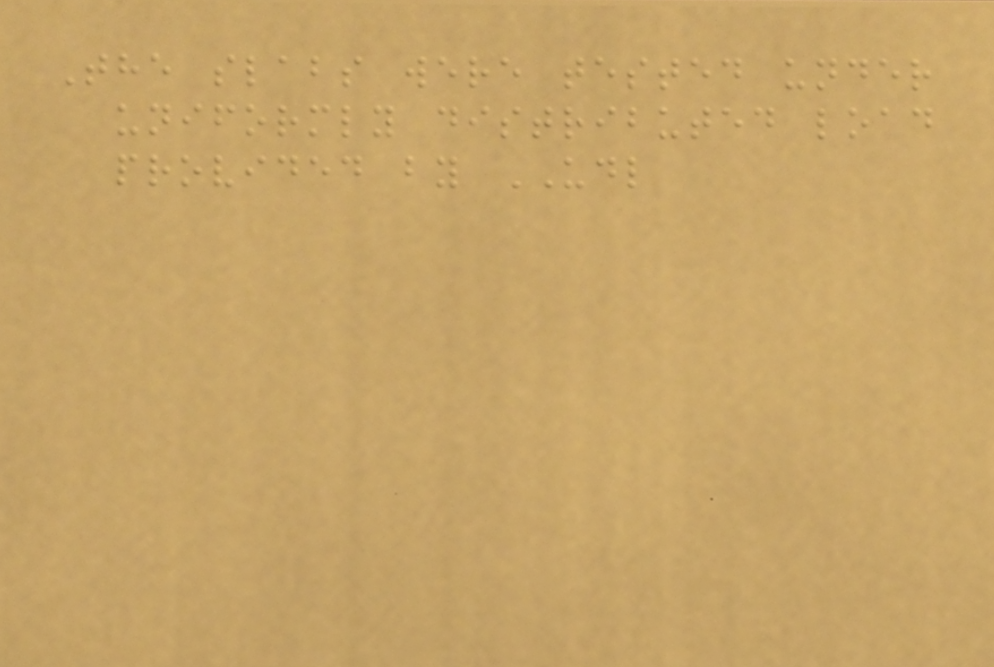The slabs were tested under
uniformly distributed load
provided by UDL
